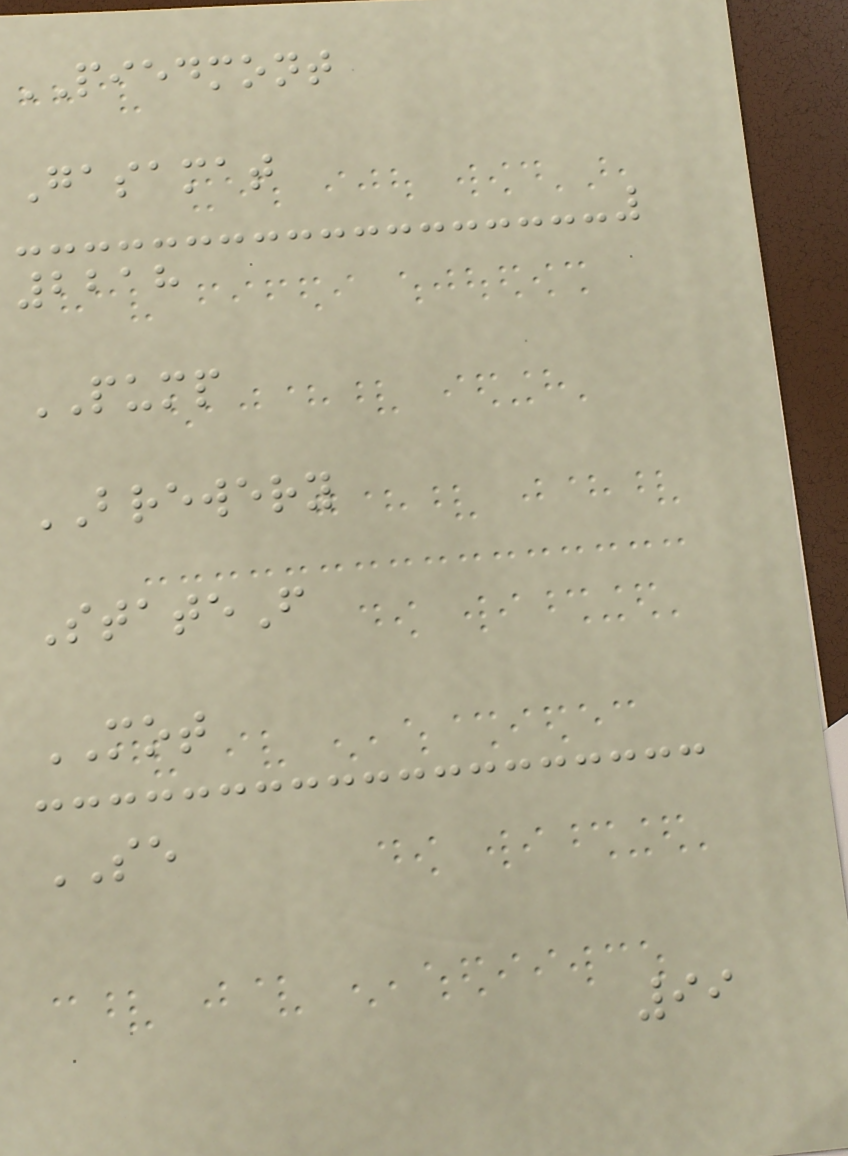PIEDMONT
Gasamat
2218
PUMP
BREWERY
StateF
MOT
SE
99
